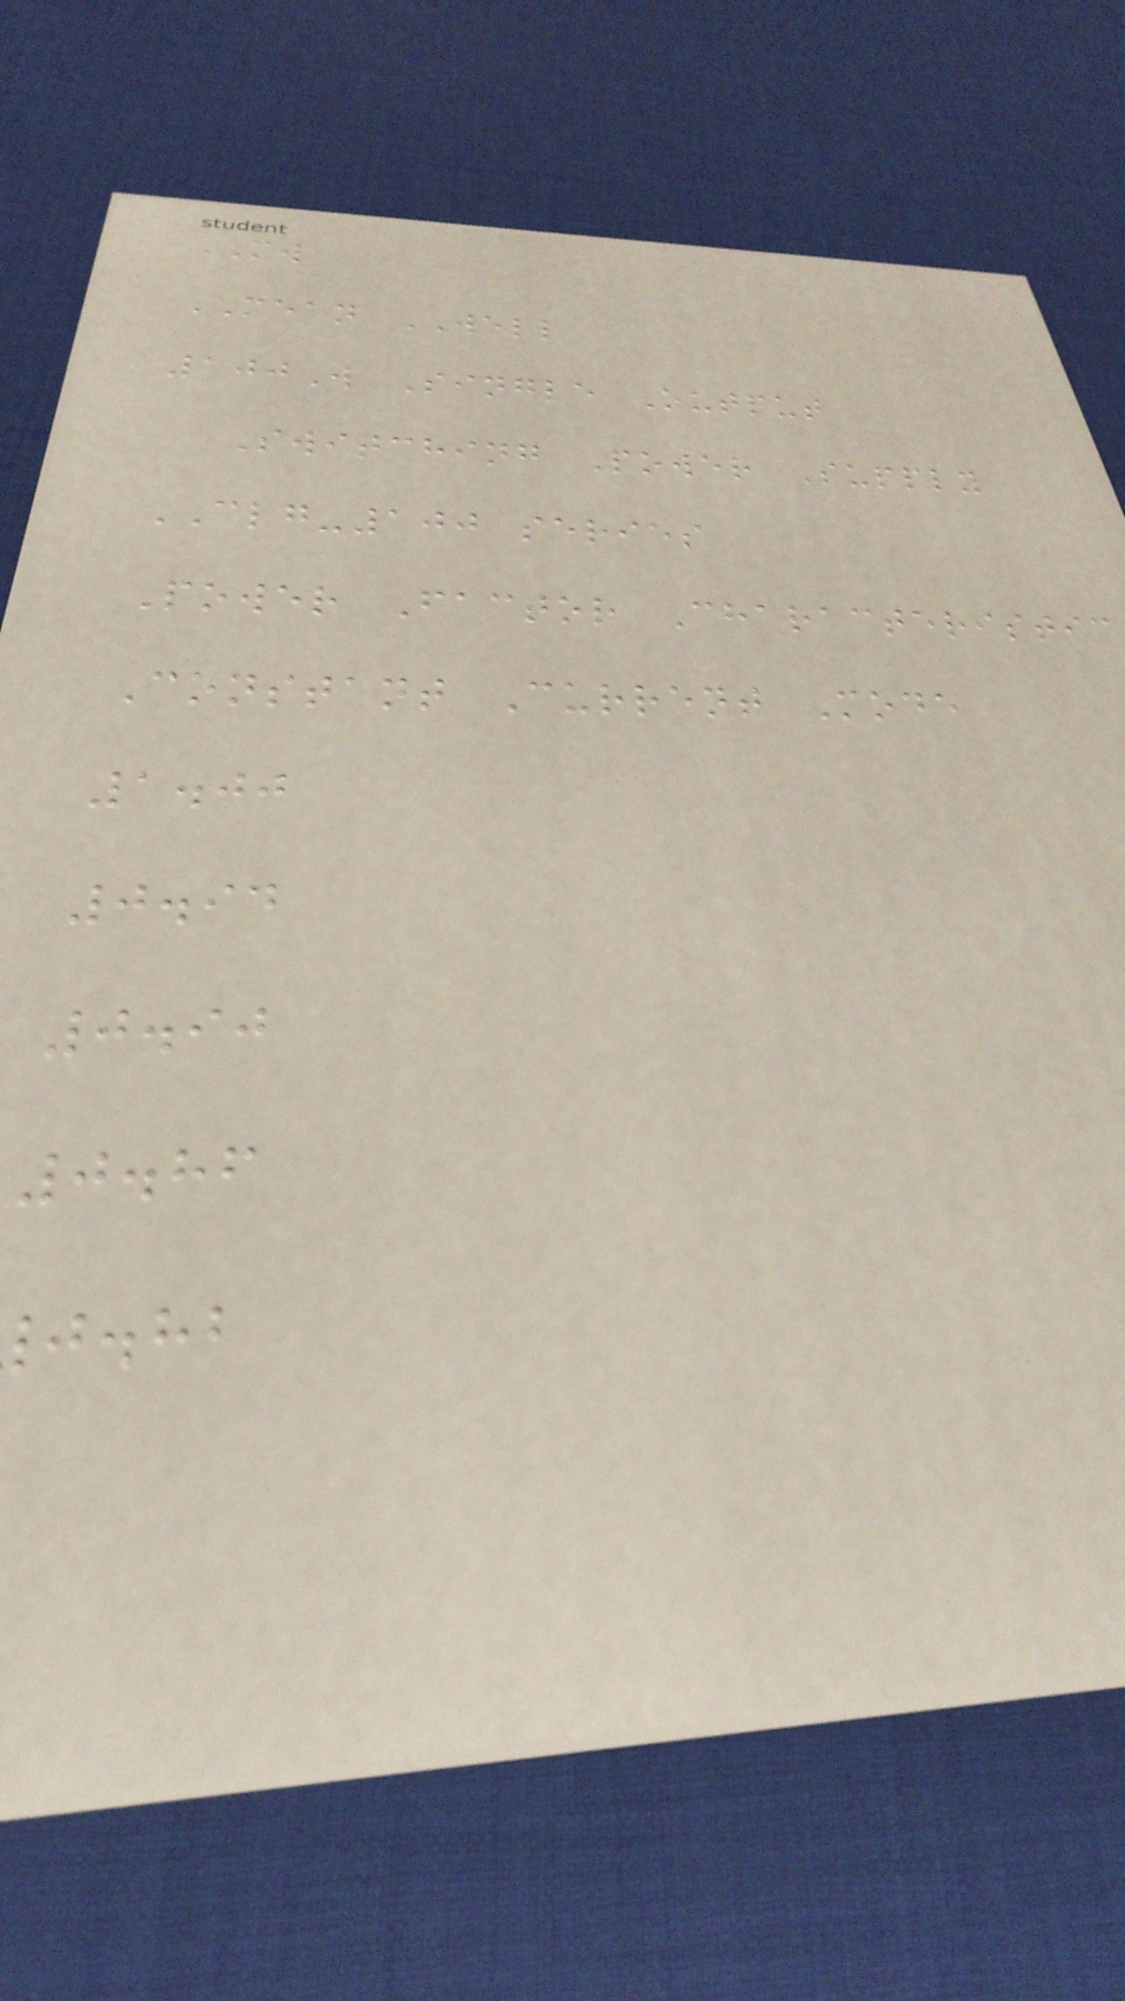MW
MEAN WELL
100W Single Output
Switching Power Supply
CLG-100 series
Power Factor Characteristic
Constant Current Mode
1.00
0.94
0.90
0.86
j.hb
